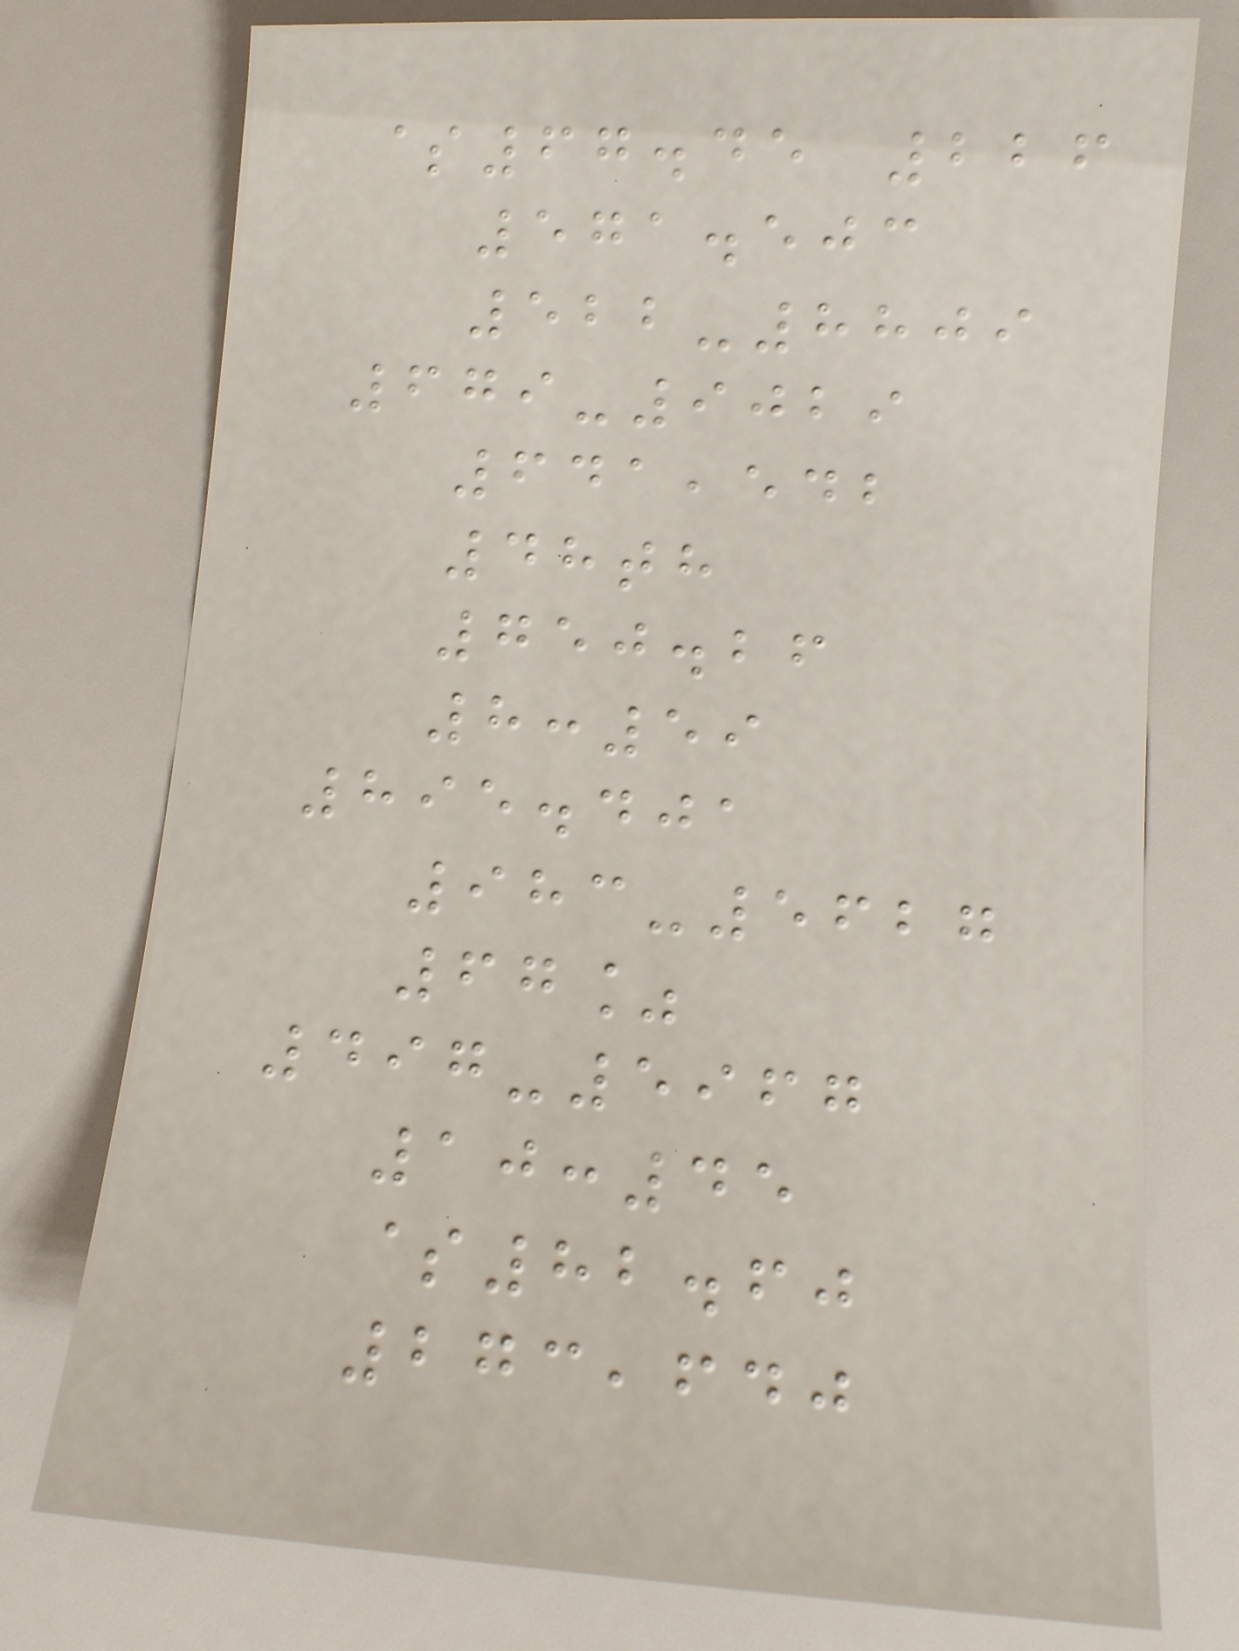$67.45 226
571.503
522-8809
679-9029
641,542
48th
750.26
8:59
895.401
983-5627
67%
497-5967
10:45
$82.60
273,640
